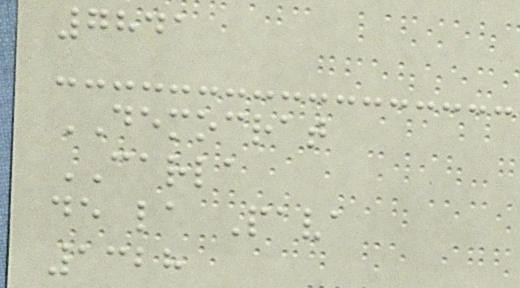7841
DEMOCRAT
CARLA
de la Pava
1328
